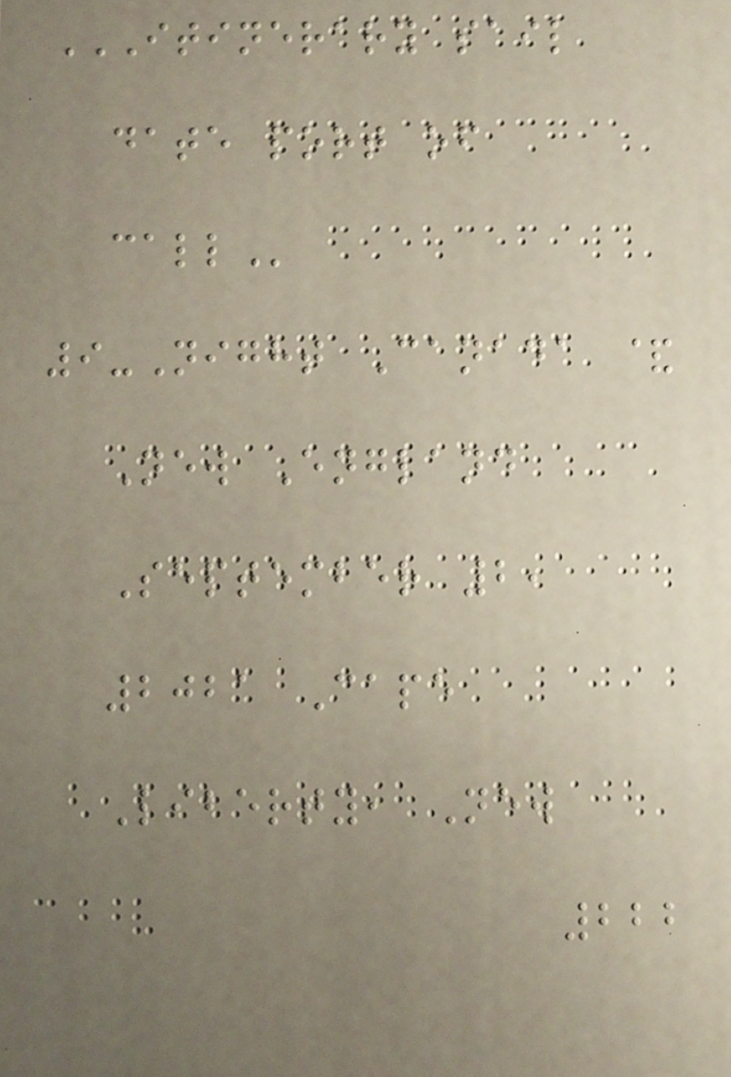ITINERARY SAIL
DATE PORT OF
CALL
9-Night Canada &
New England
September 2,
2021 Cape
Liberty, New
222
